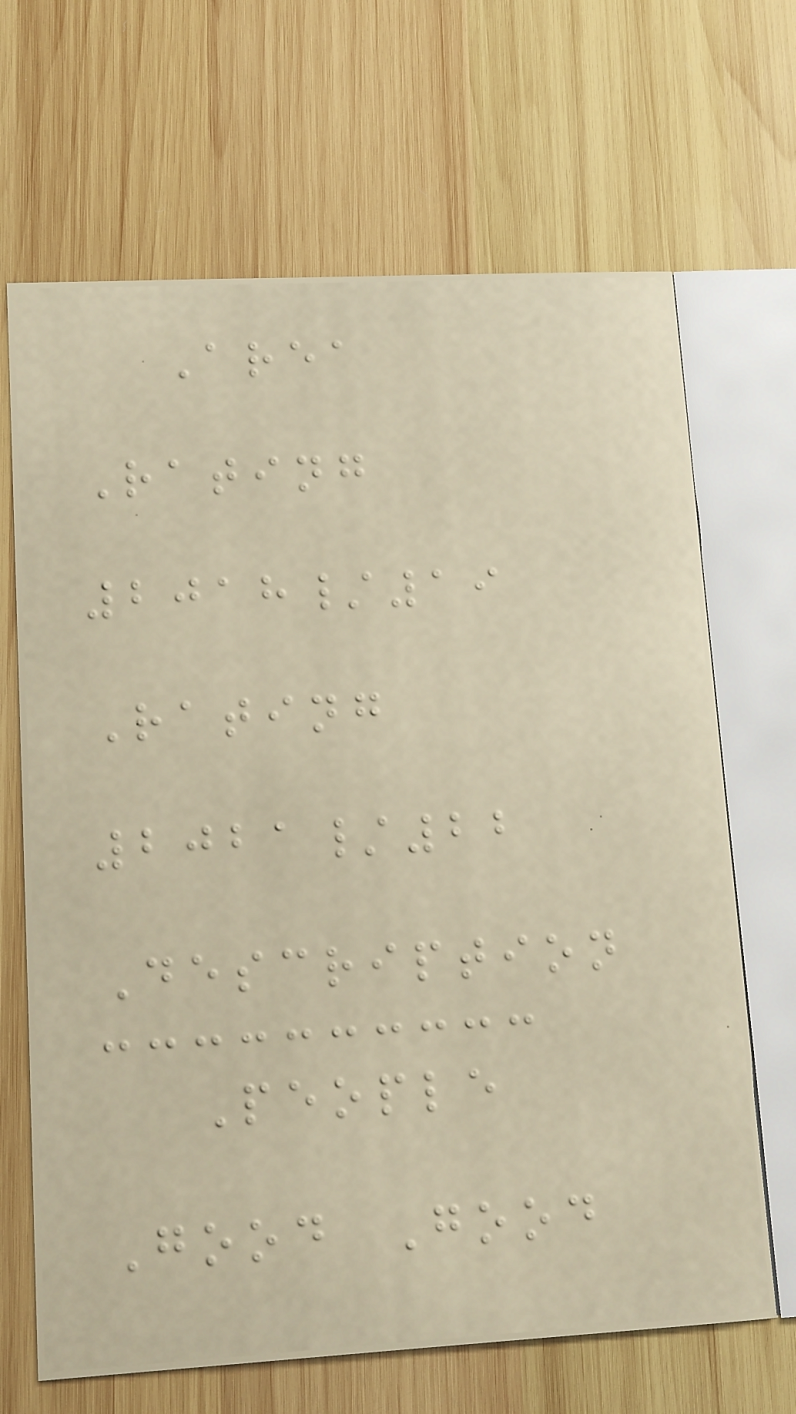Area
Rating
2018/19
Rating
2021/22
Description
People
Good Good
